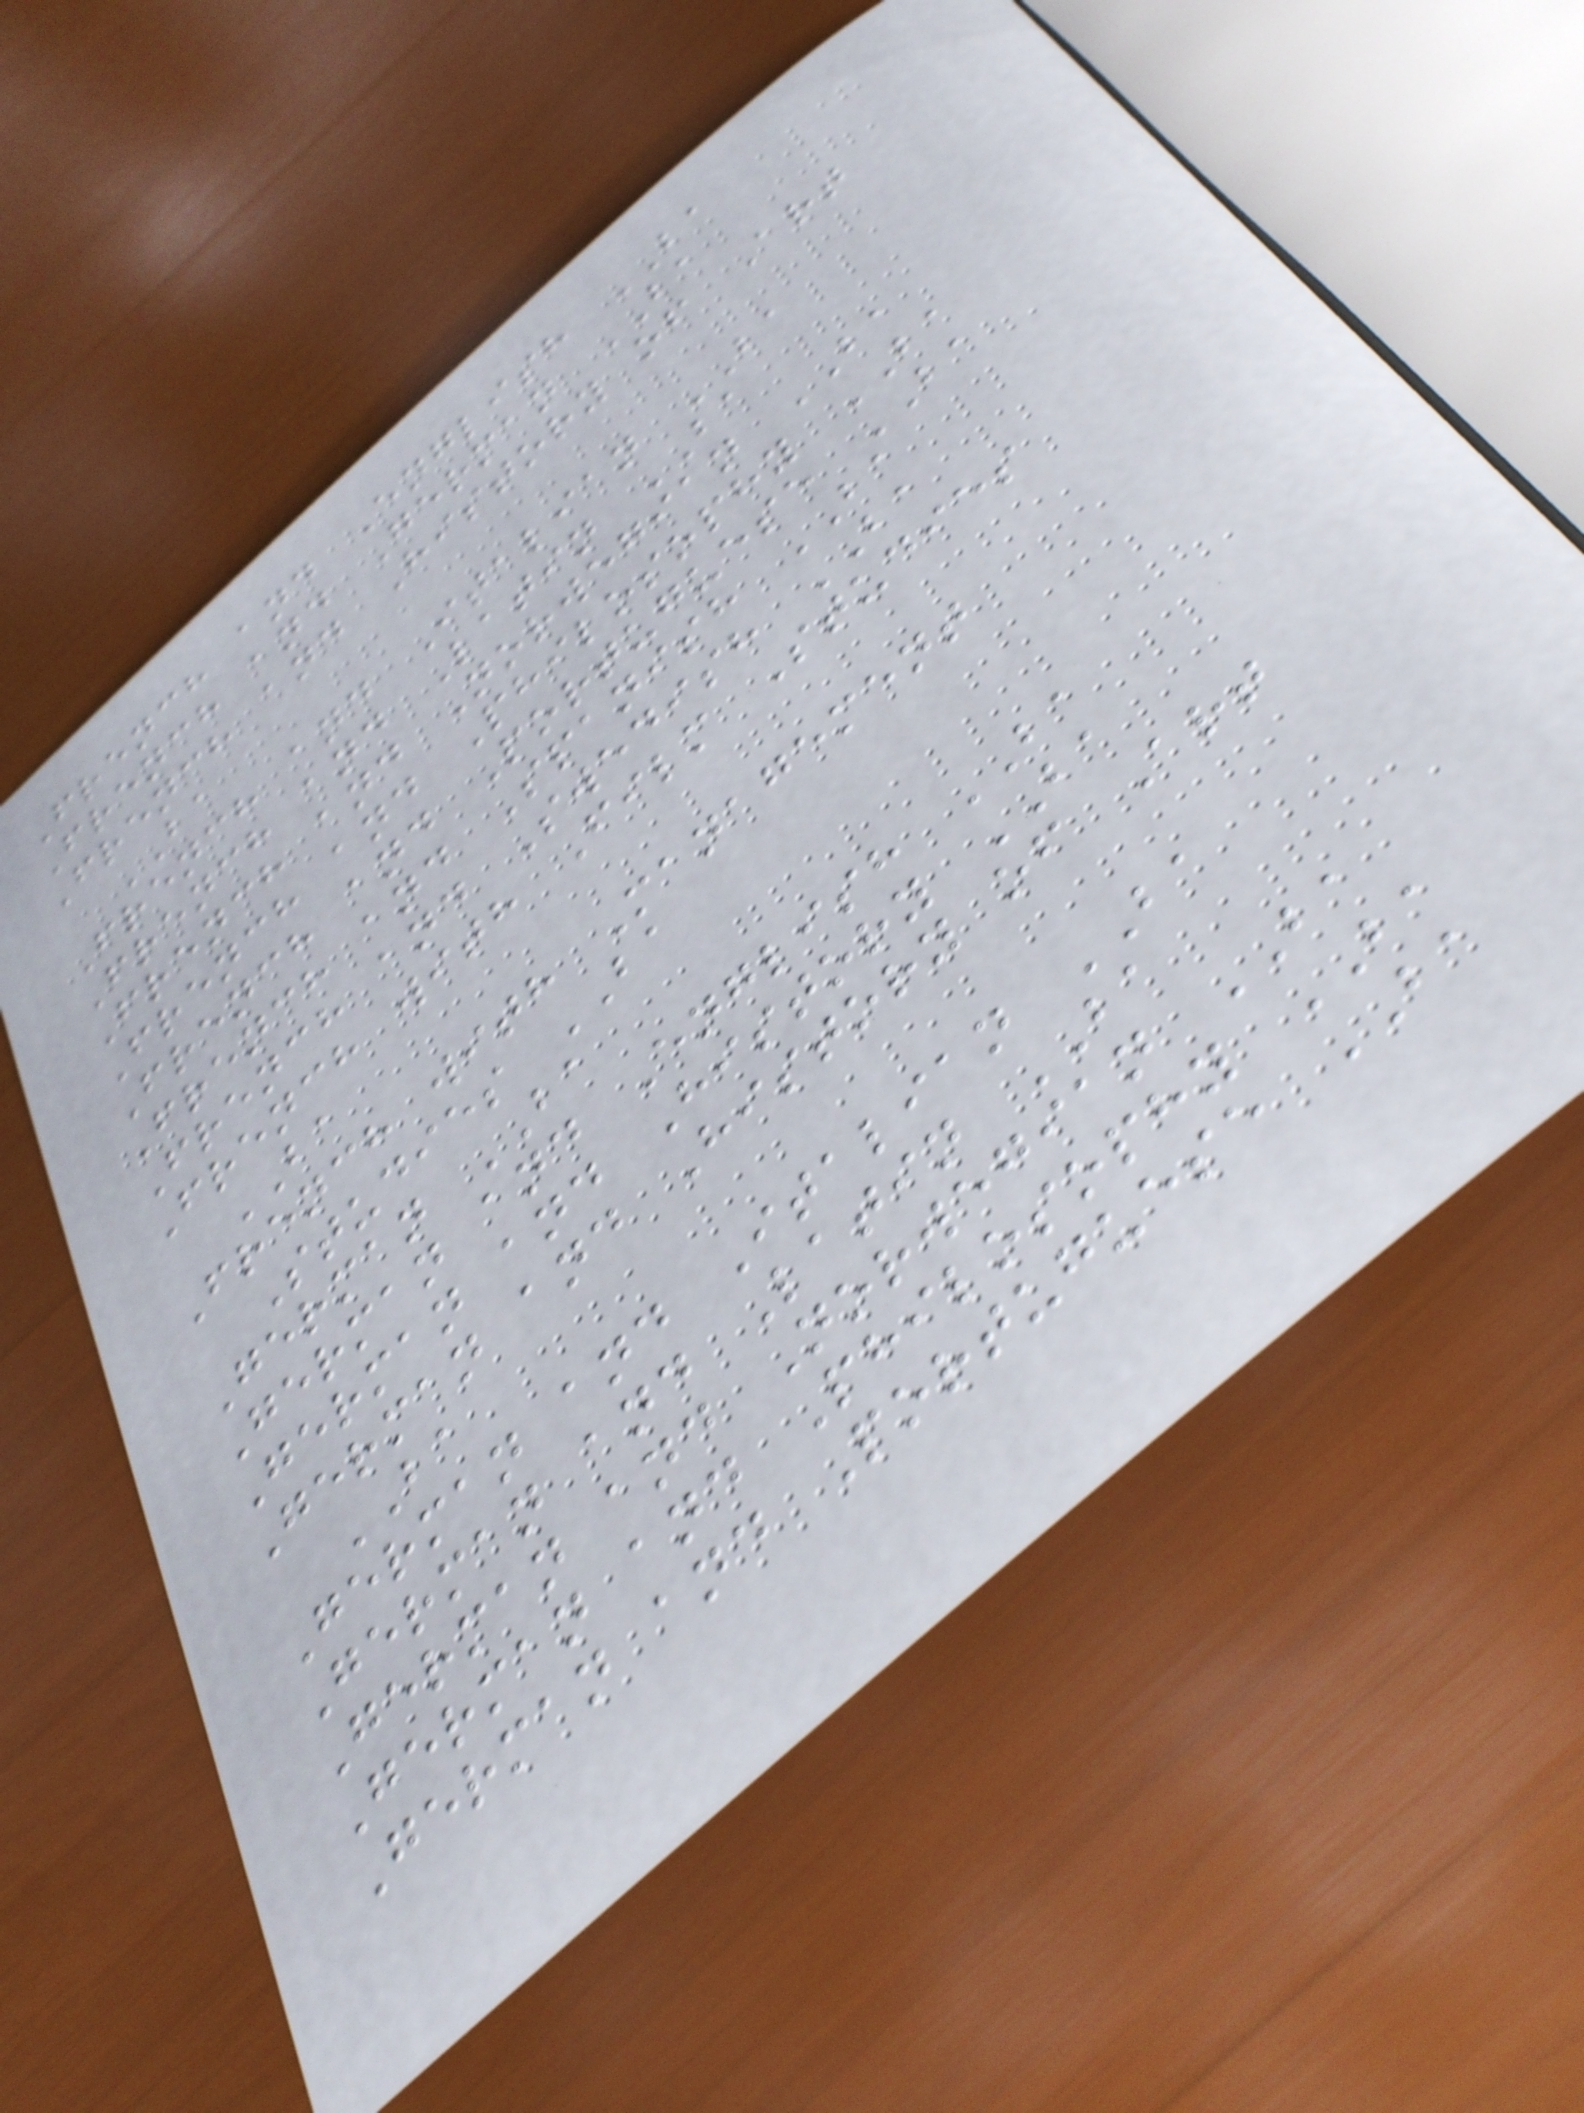French and English BA
French and German BA
French and History of Art
BA
French and Italian BA
French and Latin BA
French and Norwegian BA
French and Philosophy BA
French and Portuguese BA
French and Spanish BA
French and Swedish BA
French with Film Studies
BA
French with Management
Studies BA
German BA
German and English BA
German and History BA
German and History of Art
BA
German and Italian BA
German and Latin BA
German and Norwegian BA
German and Philosophy BA
German and Portuguese BA
